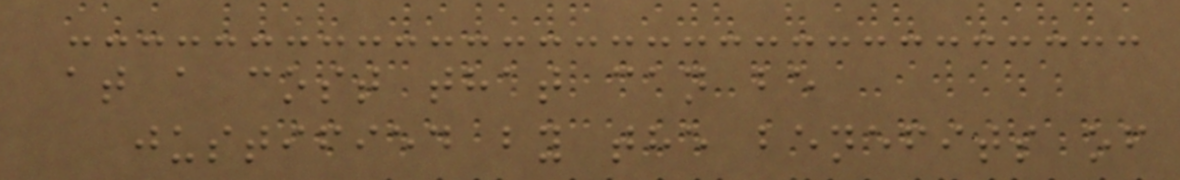at a cost that can be
justified by the benefits of
